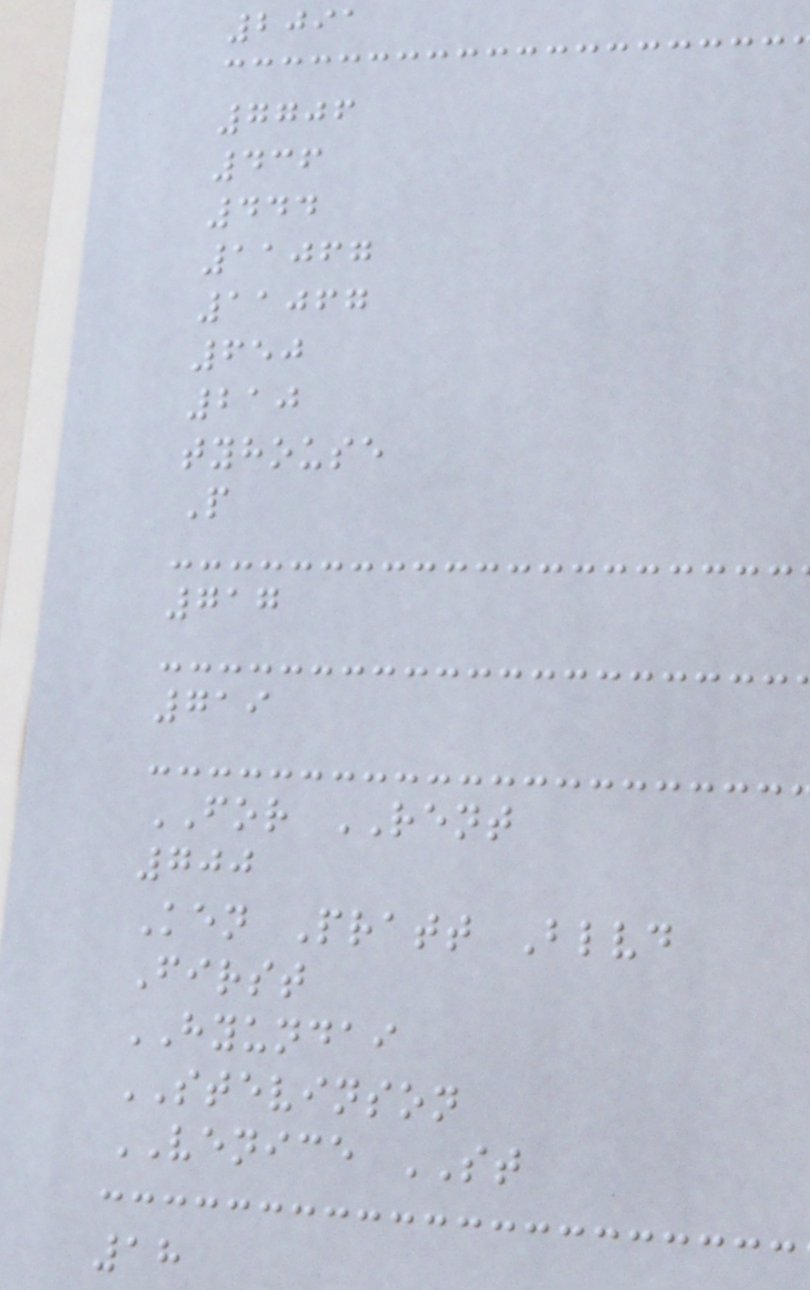2091
7706
436
444
11067
11067
650
210
tyhouse
P
717
719
FOR RENT
700
Ken Pratt Blvd
First
HYUNDAI
STEVINSON
VENICE ST
18
